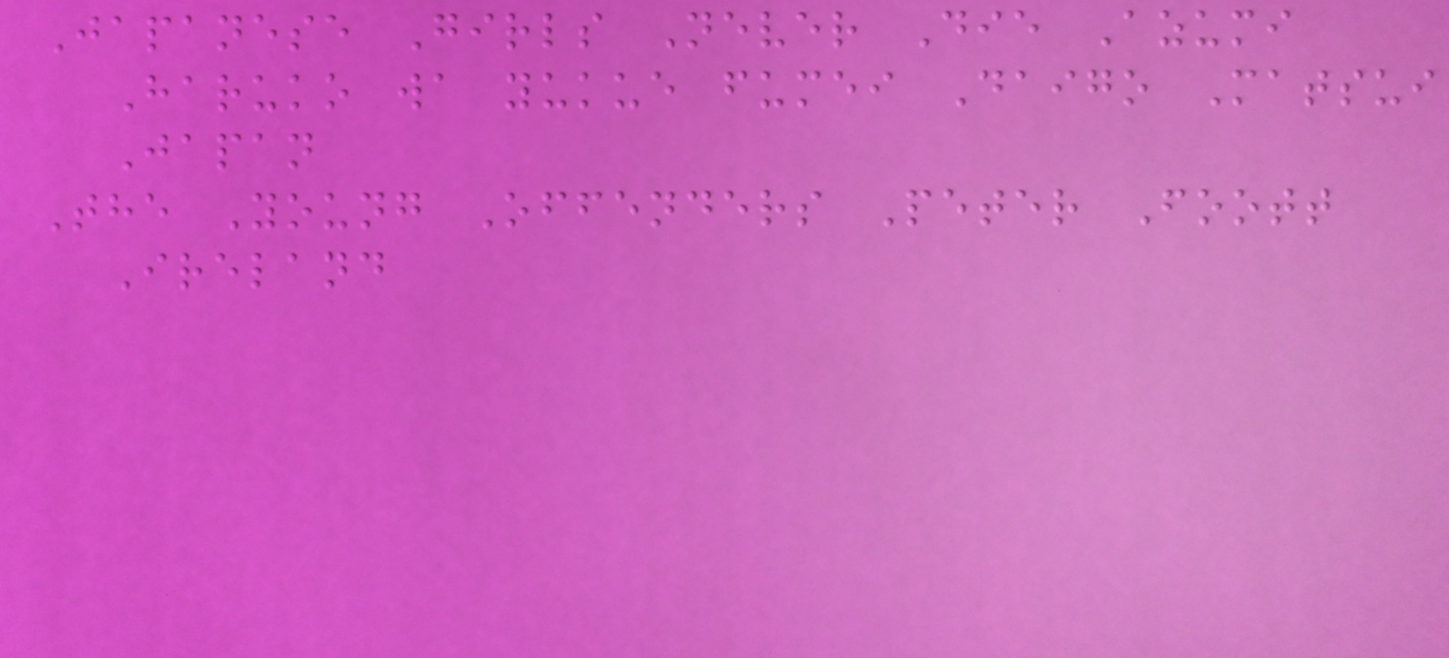Japanese Girls Never Die Azumi
Haruko wa yukue fumei Daigo Matsui
Japan
The Young Offenders Peter Foott
Ireland
